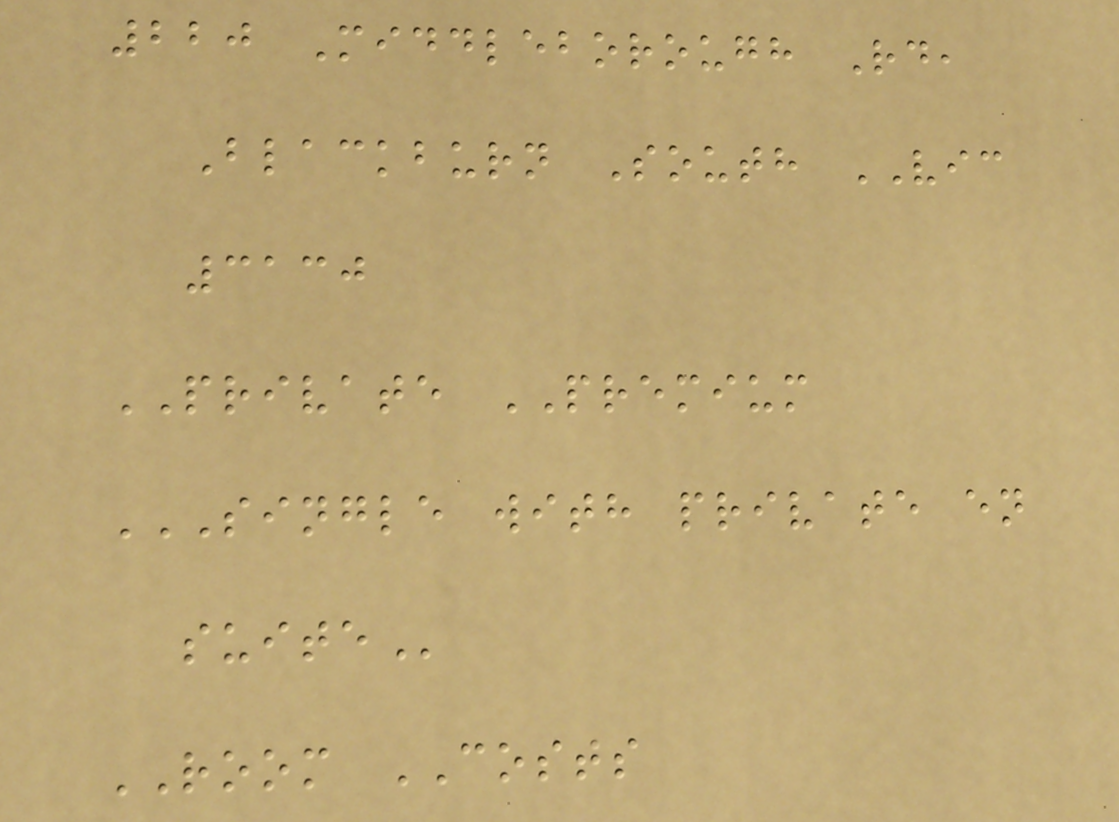220 Middleborough Rd,
Blackburn South VIC
3130
PRIVATE PREMIUM
SINGLE WITH PRIVATE EN
SUITE
ROOM COSTS
